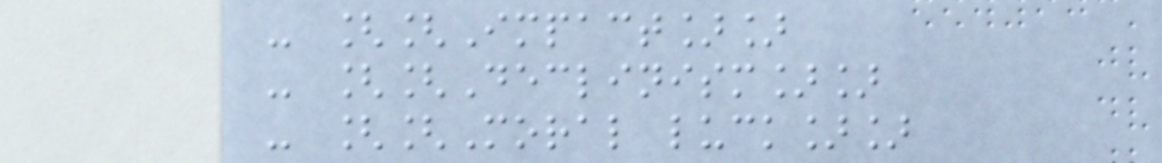- [[Impact]]
- [[Declinism]]
- [[Moral luck]]
